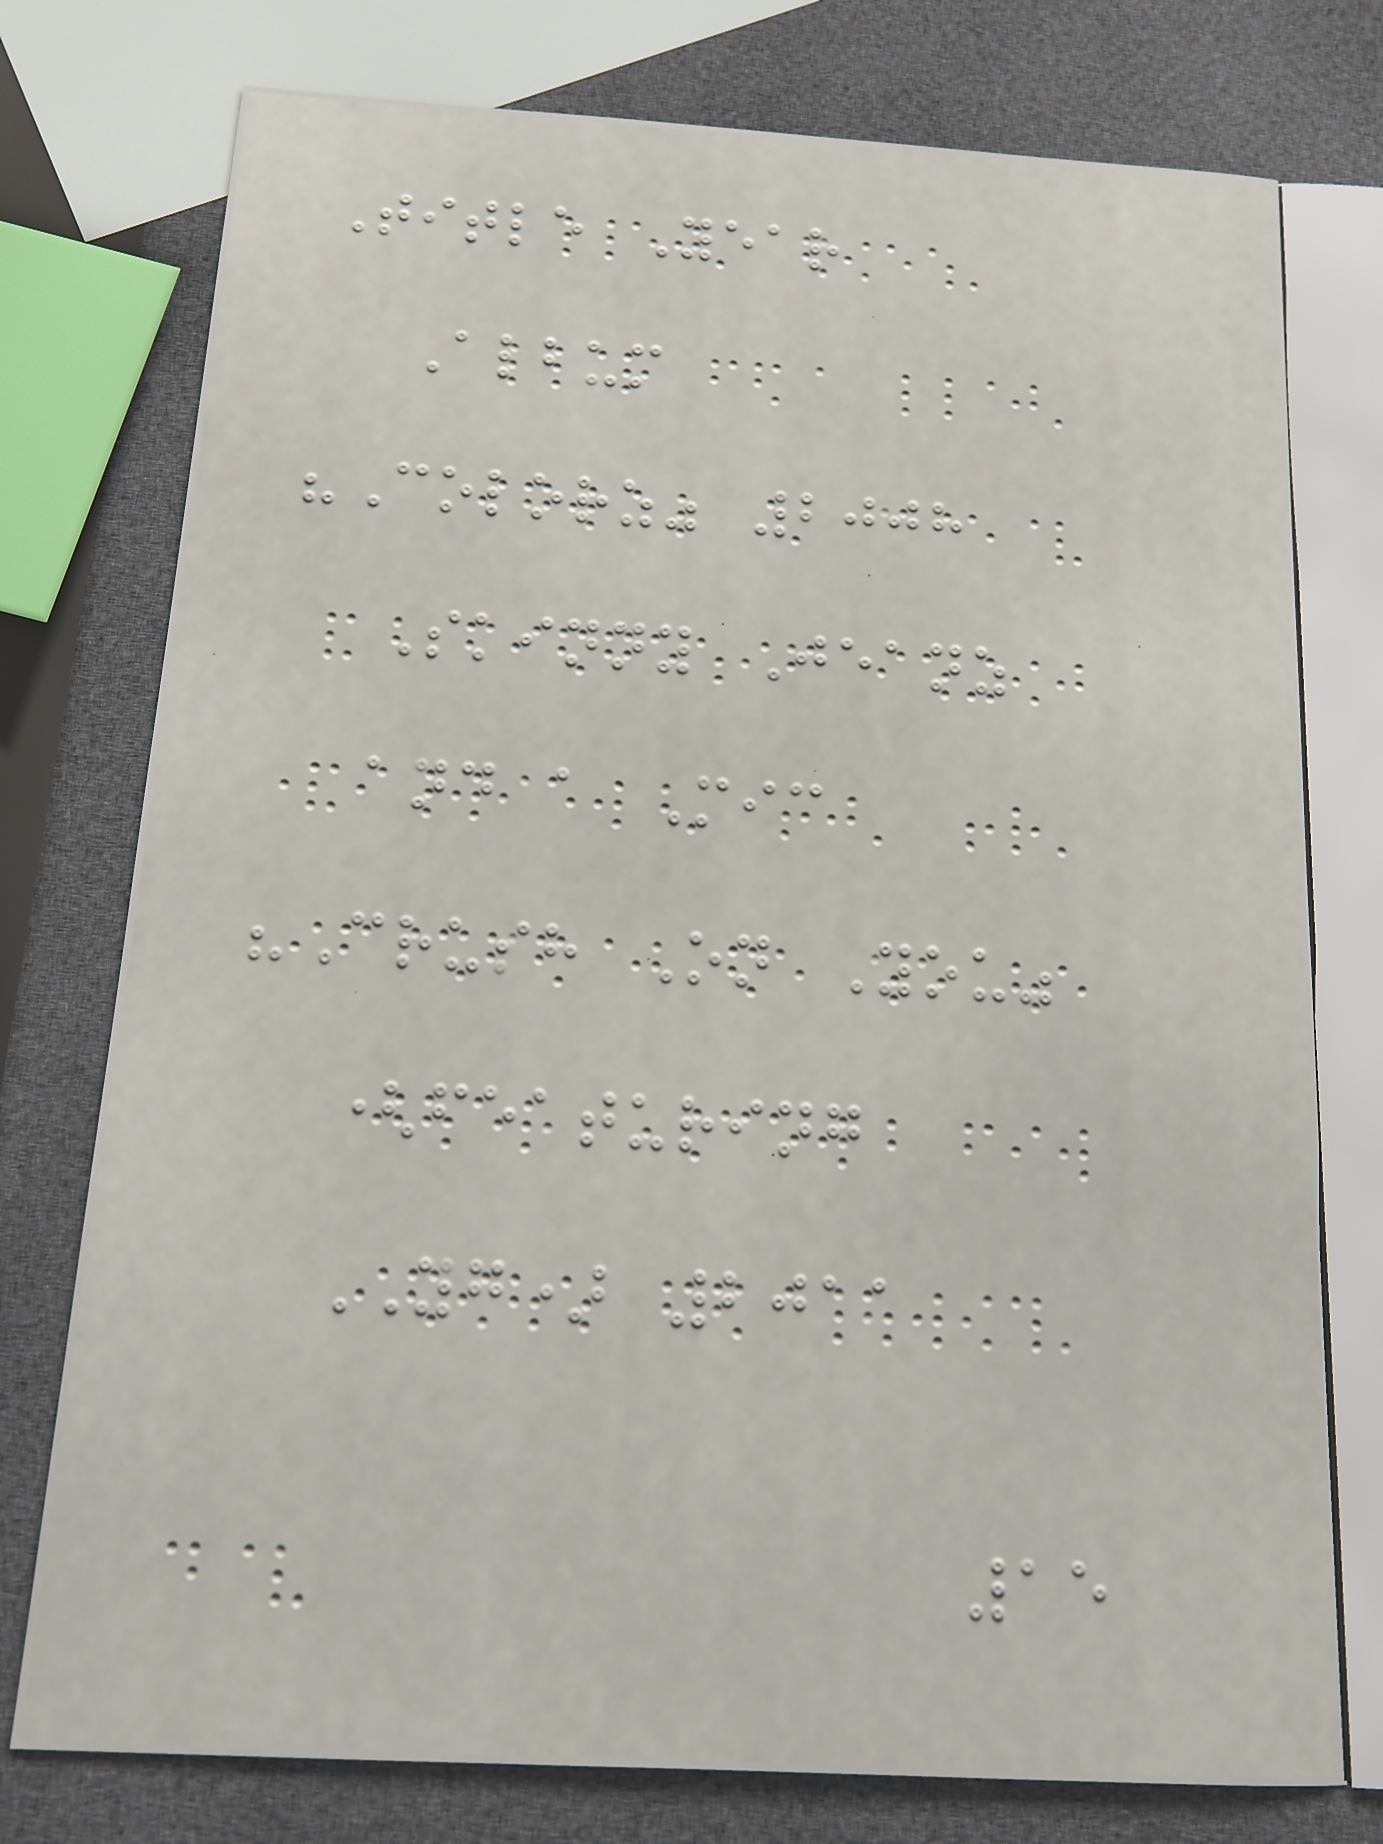Title Year
Album
"Colorz" 2008
Skinny Jeanz
and a Mic
"Crush On You"
(featuring
YG) 2011
15
